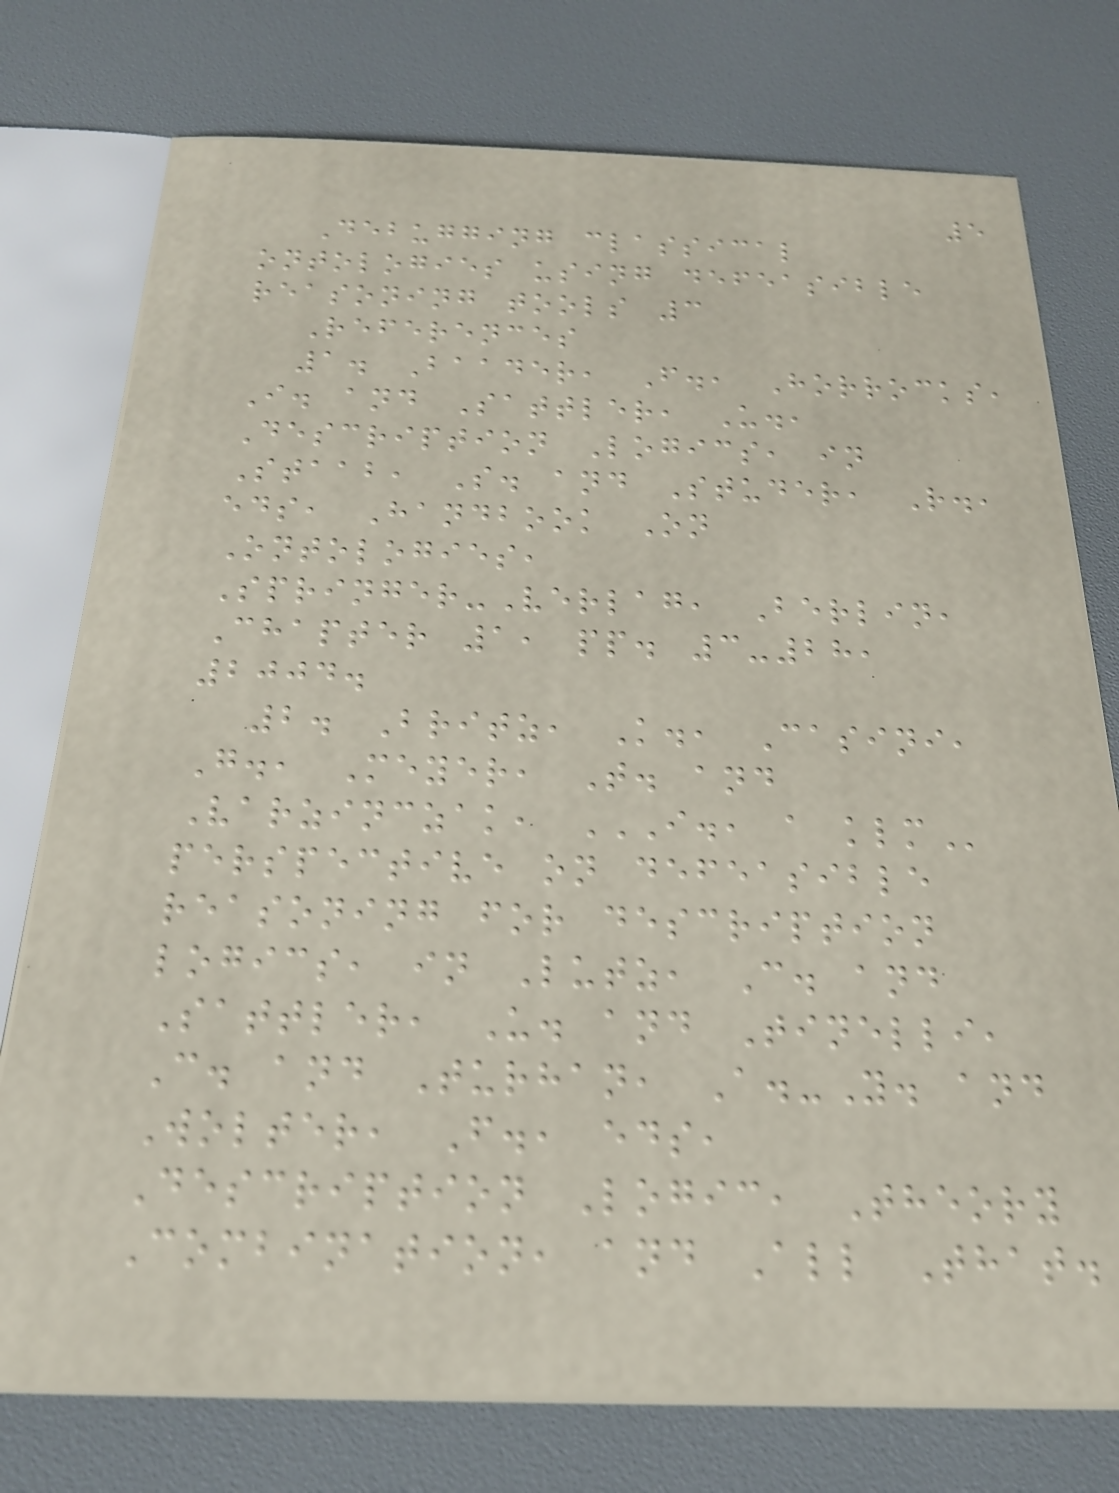5
Debugging classical
ontologies using defeasible
reasoning tools 3
References
1. Baader, F., Horrocks,
I. and Sattler, U.,
Description Logics, in
Staab, S. and Studer, R.,
eds, Handbook On
Ontologies,
Springer-Verlag, Berlin,
Chapter 1, pp. 3-28,
2004.
2. Britz, K., Casini,
G., Meyer, T. and
Varzinczak, I., A KLM
perspective on defeasible
reasoning for description
logics, in Lutz, C. and
Sattler, U. and Tinelli,
C. and Turhan, A.-Y. and
Wolter, F., eds,
Description Logic, Theory
Combination, and All That.
